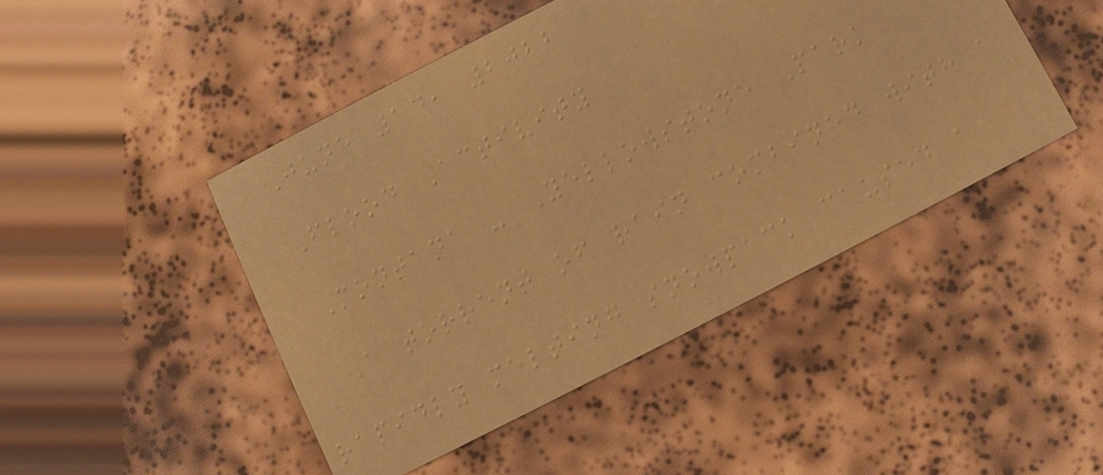June 14, 2022
Flood Activity
Montana - Yellowstone Park
A torrent of rain combined with a
rapidly melting snowpack caused a
